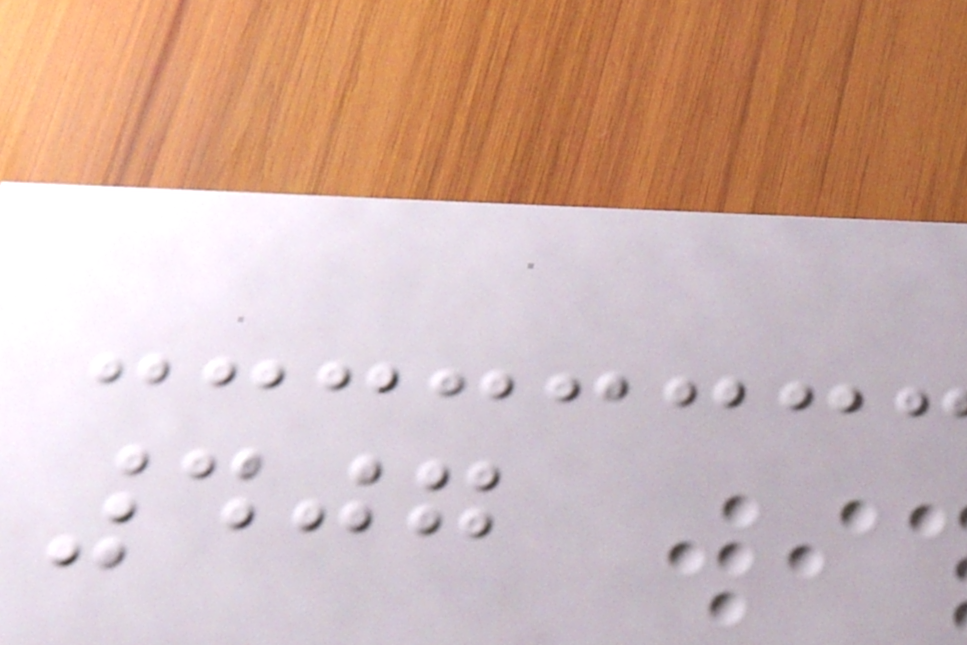407
